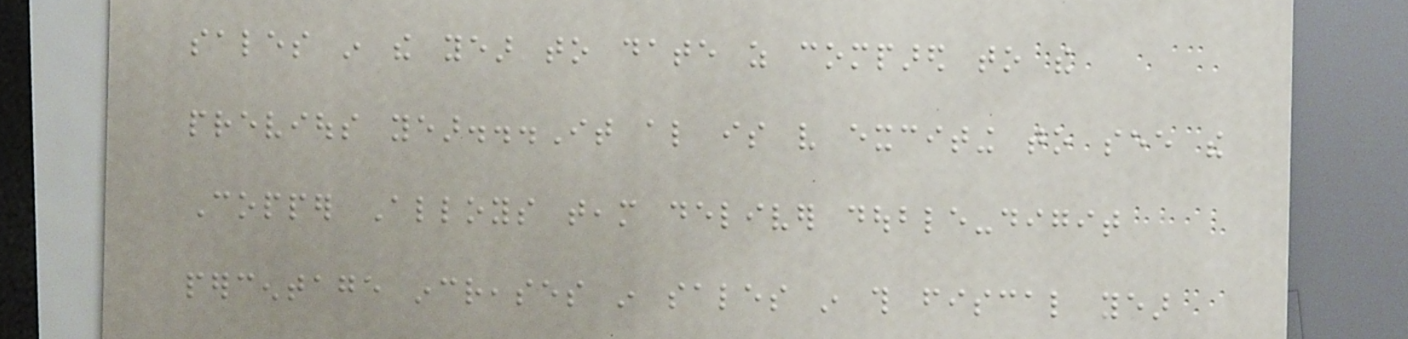sales in the year to date as compared to the
previous year...It also is very exciting to see the
Copper Alloys team deliver double-digit
percentage increases in sales in this fiscal year
